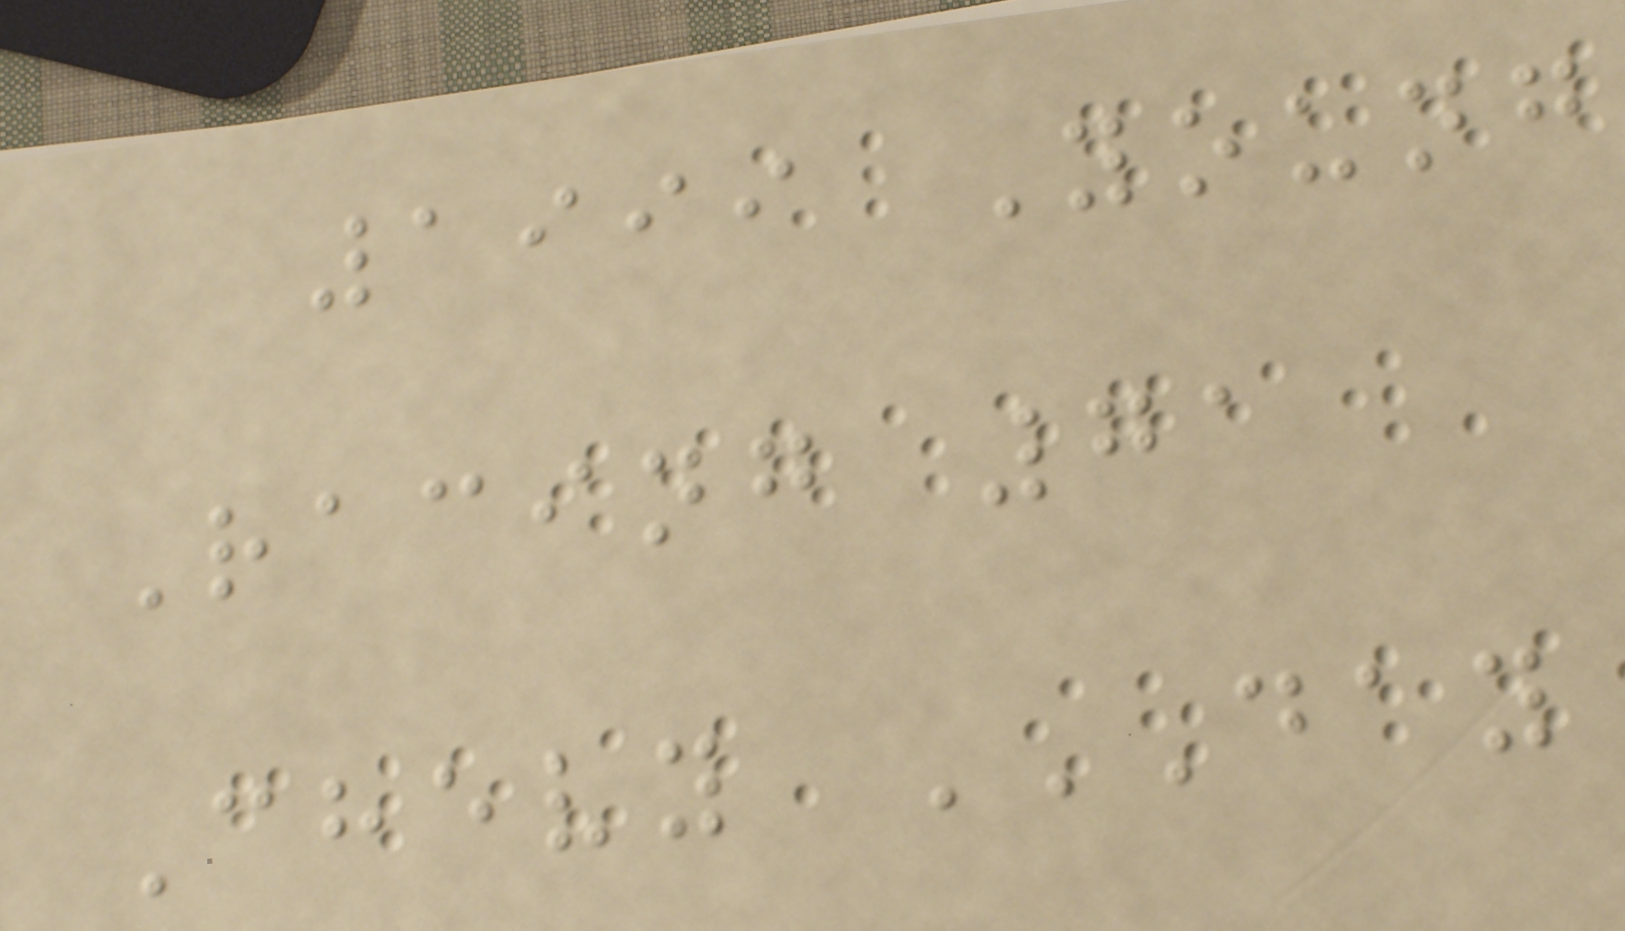1999 Young
Racing 71
Chevy DAY
